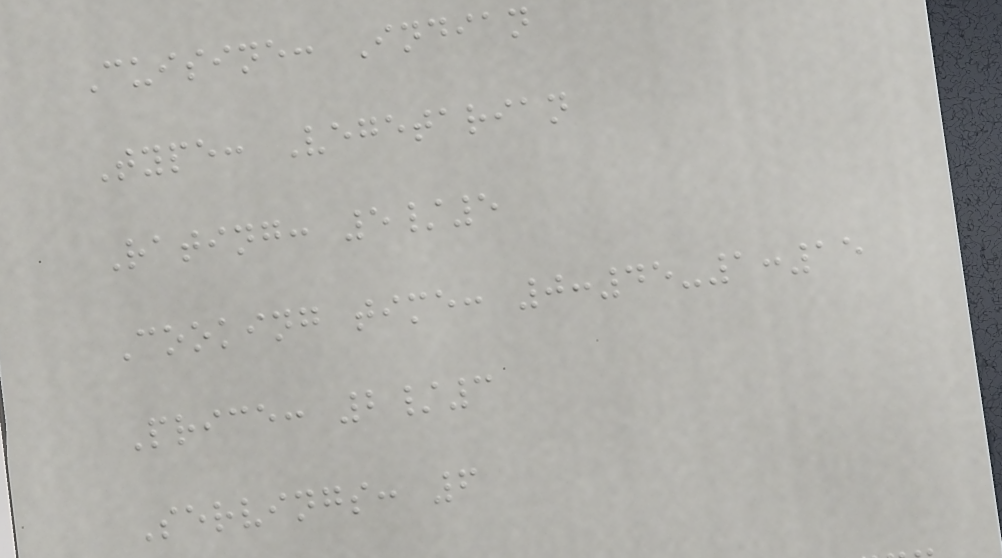Cuisine: Indian
Type: Vegetarian
Rating: 5/5
Cooking time: 0:45-1:15
Price: 2/3
Servings: 6
